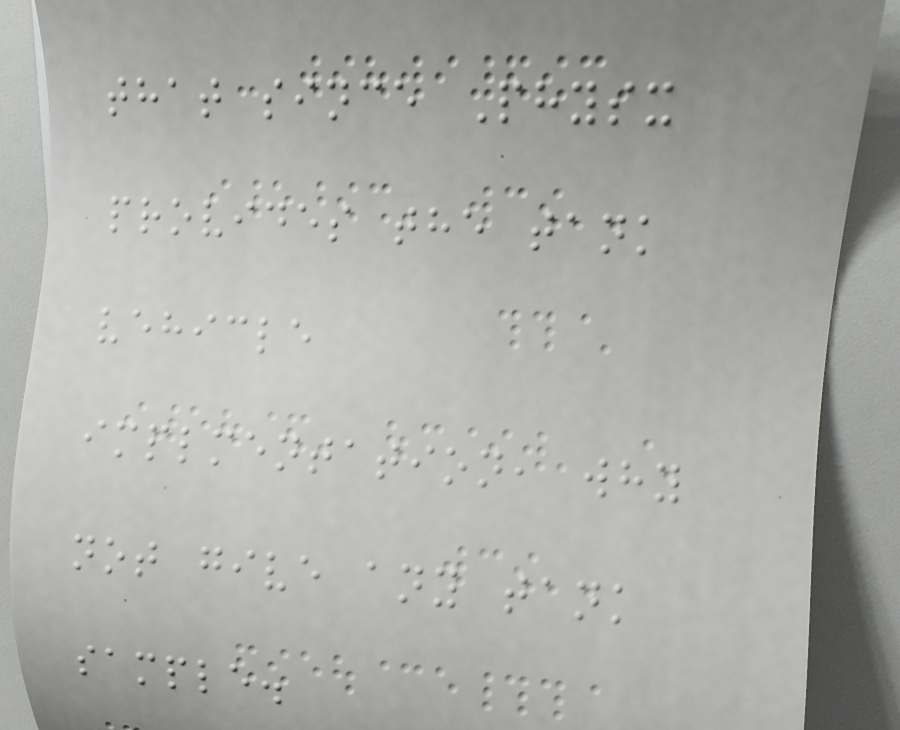that since Physx
provides the tank
vehicle
implmentation, why
not give any tank
sample.
